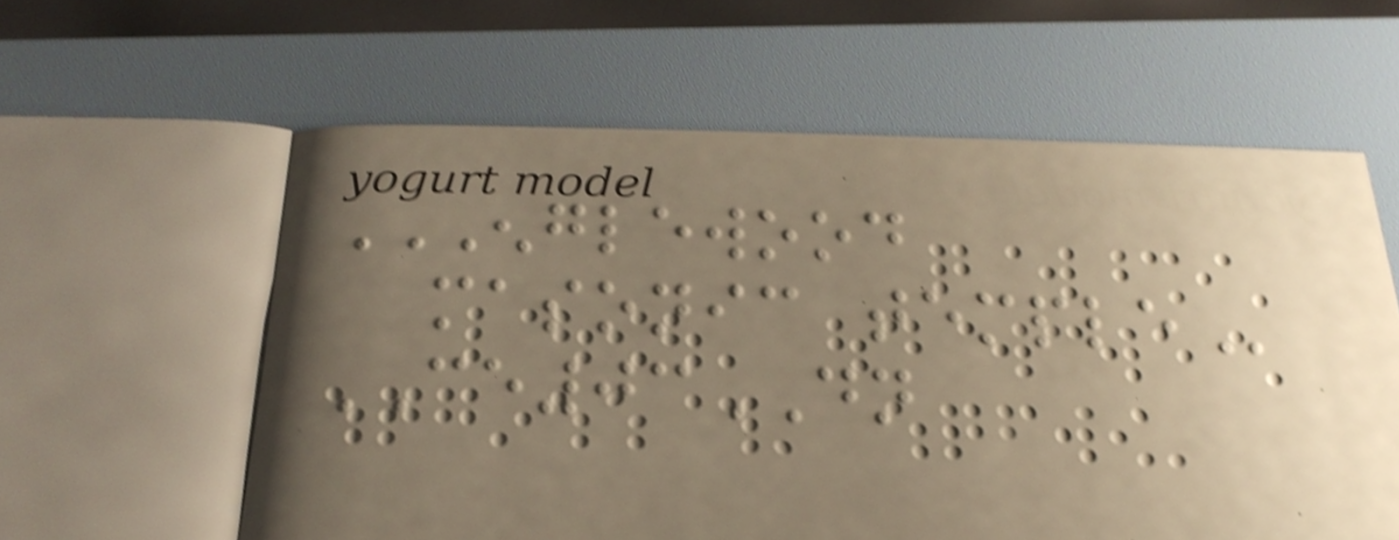ENGLEWOOD
MASONIC TEMPLE
CE03DN
